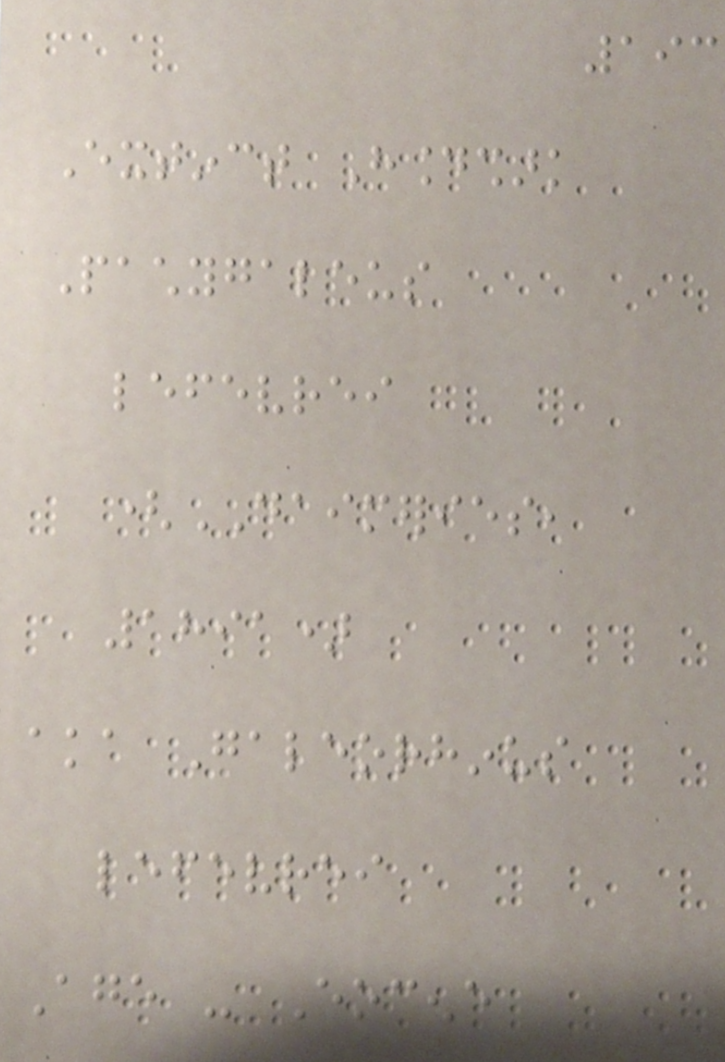193
Extinct Houndshark
Pachygaleus
lefevrei
(DAIMERIES,
1891)
aka Galeorhinus
lefevrei
Age - Eocene
